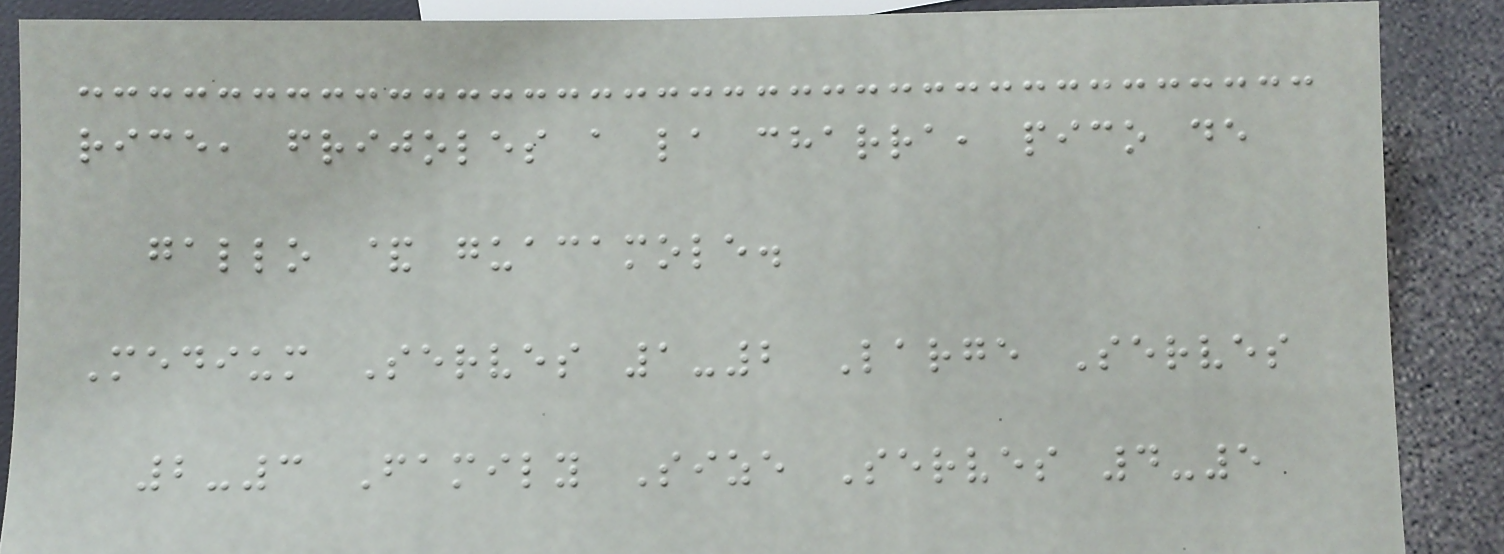rice, frijoles a la charra, pico de
gallo & guacamole.
Medium Serves 1-2 Large Serves
2-3 Family Size Serves 4-5
